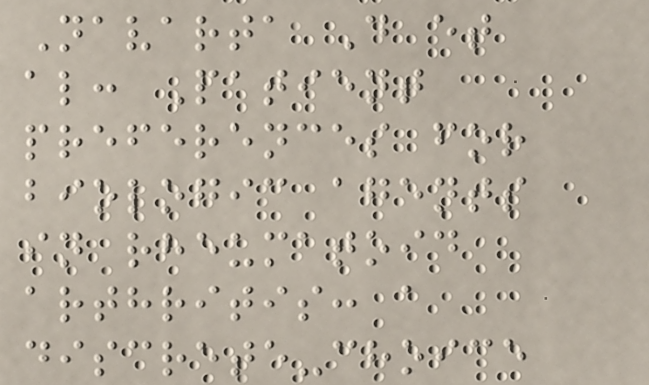Navarta D et
al: Patient
preferences for
biologic agents
in rheumatoid
arthritis: a
discrete-choice
